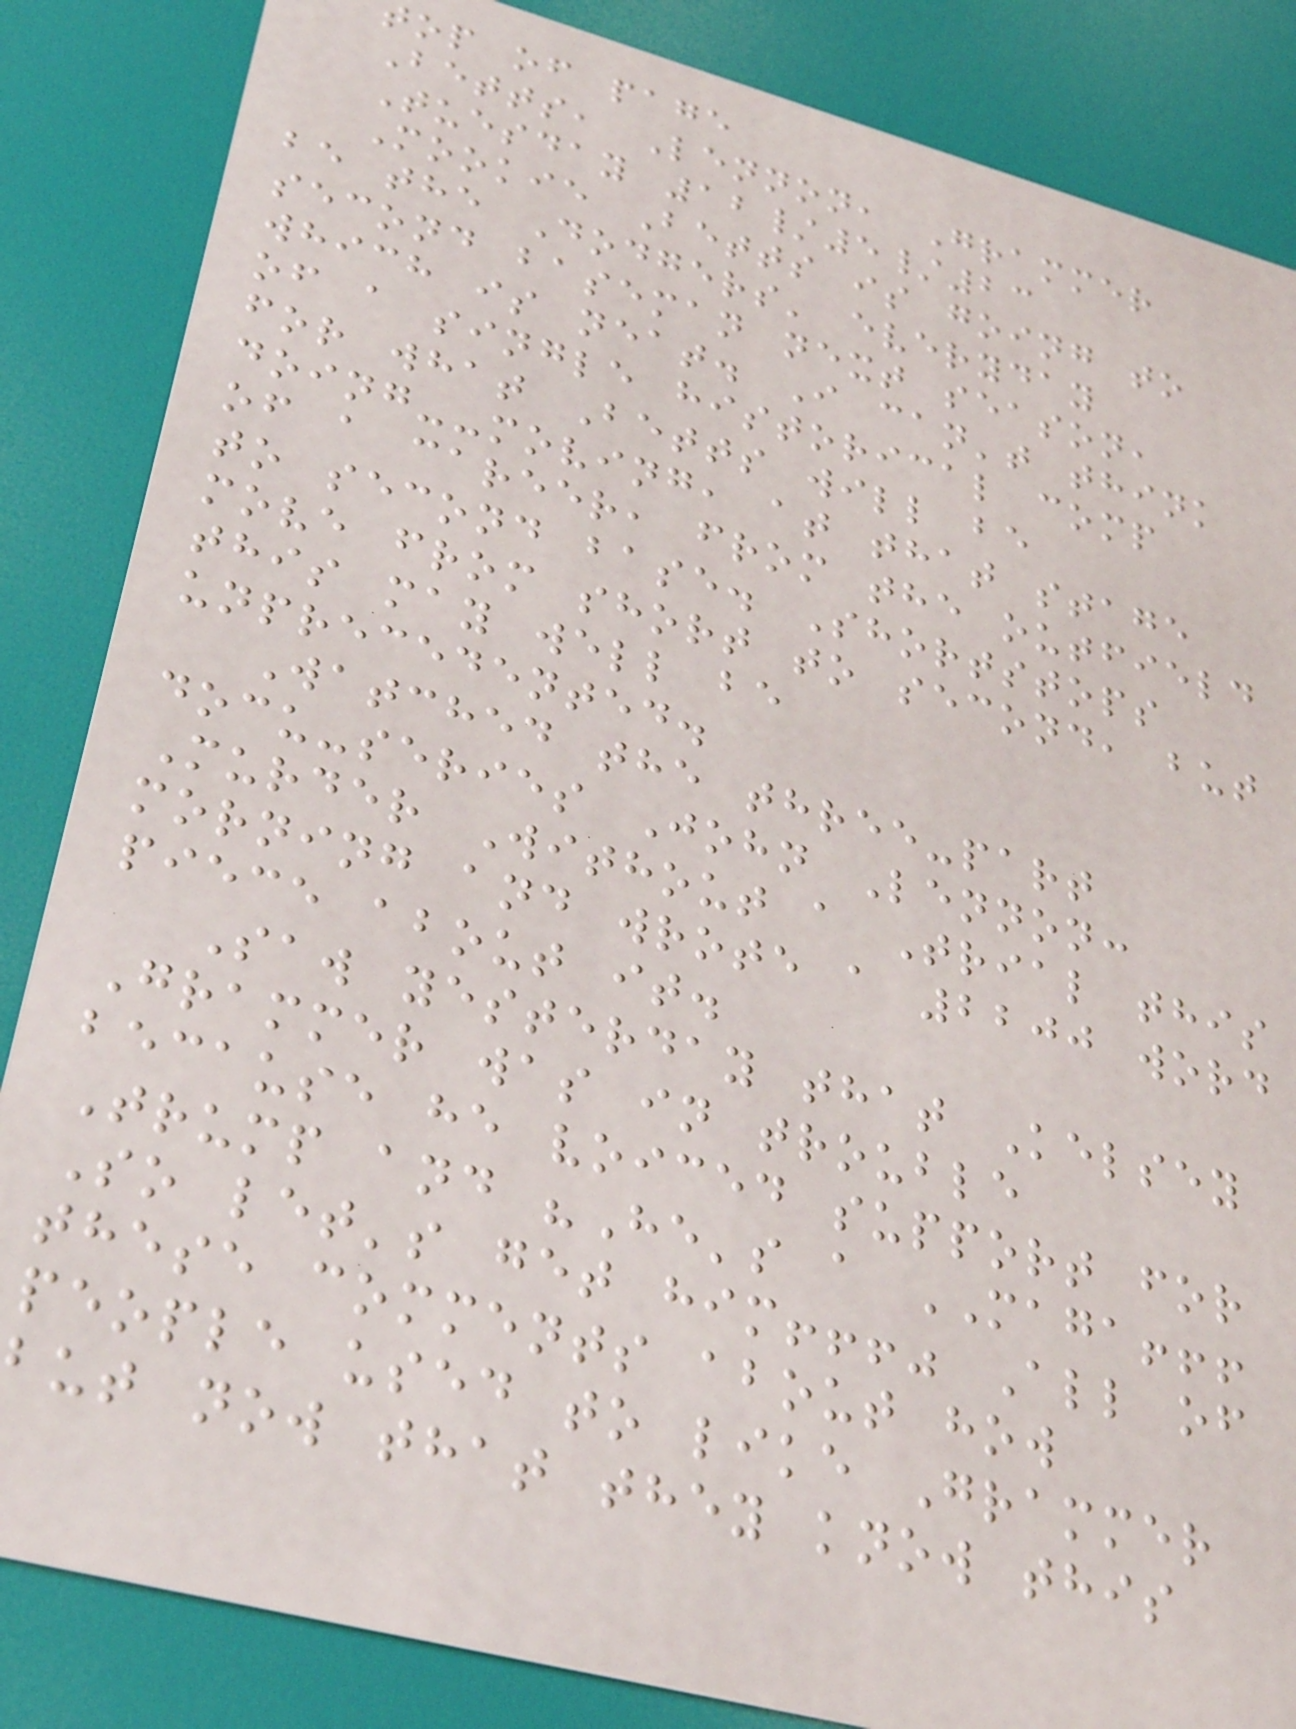top of page
Betts, Lennon, Grammer
Tuesday 12/5/23
Mookie Betts is going to
be the Dodgers' everyday
second baseman next season,
which is neat. I can't think
of a single historical comp
for what Betts will be
doing--moving, at that stage
of a career, from the outfield
to second base. Shortstops
move from short to second, but
this may well be
unprecedented.
Watched the three-part
docu-series John Lennon:
Murder Without a Trial this
morning and wrote a 2200 word
piece about it.
Saw yesterday that Kelsey
Grammer was in trouble
because he voiced support for
Trump and "He's a MAGA!!!
So let's get him!!!" All of
these comments about how
people used to like Grammer
but now that they know this
